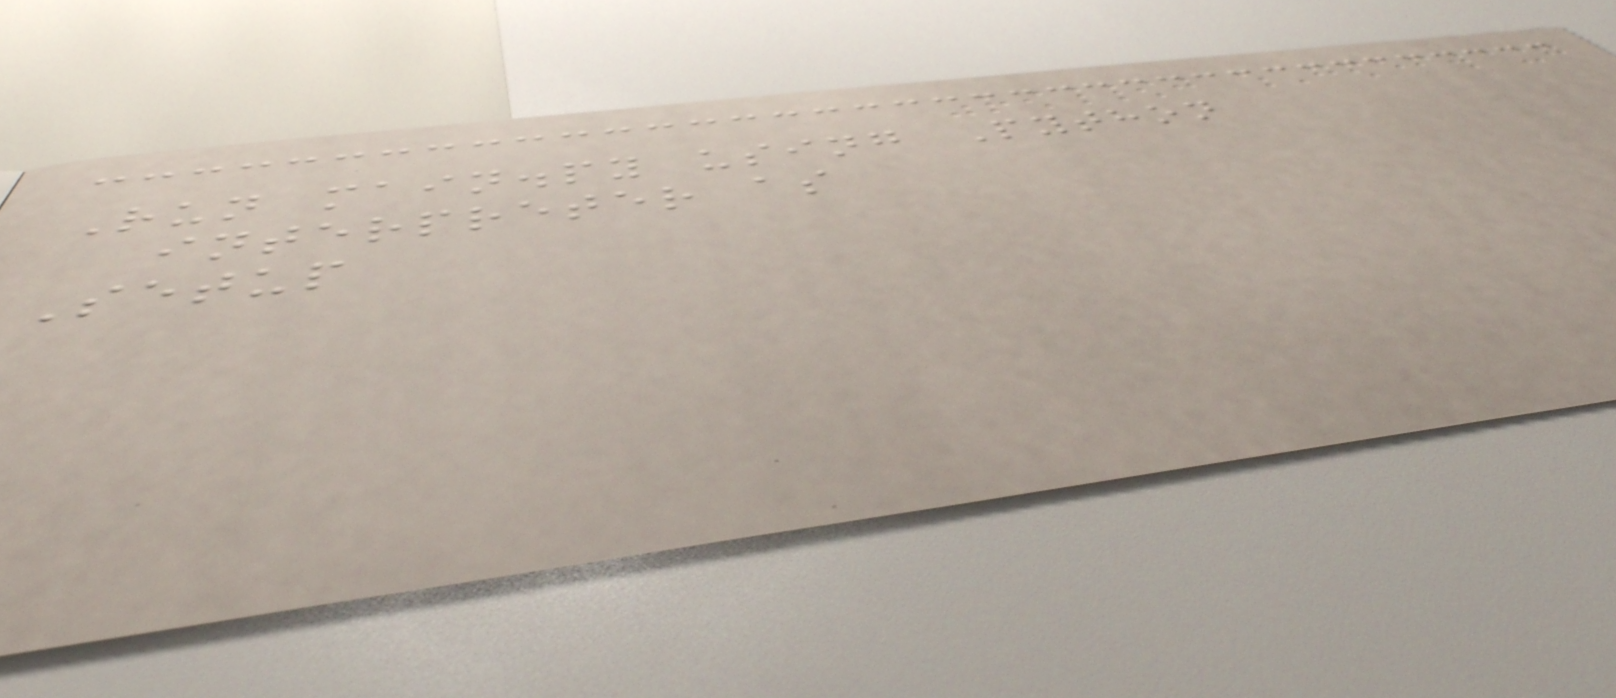Run main.py using Python
interpreter as
Setup
